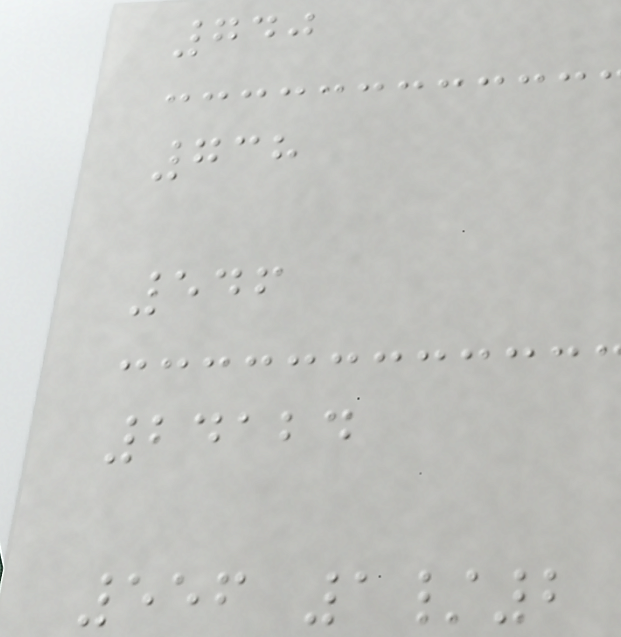740
738
546
24124
556 1/2
